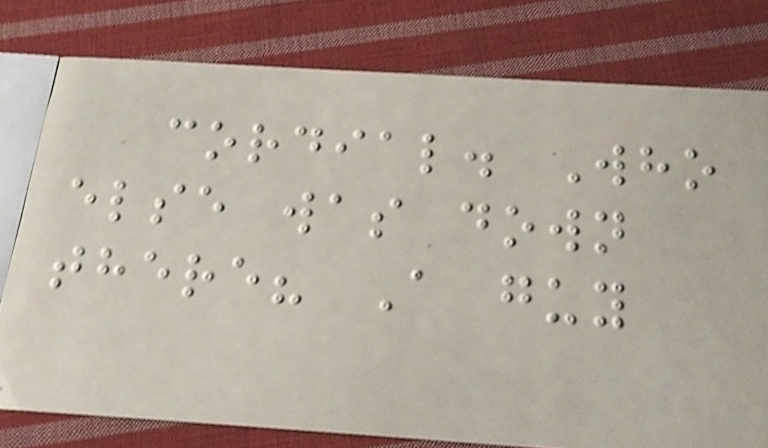cordial. Who
else was down
there? A guy
